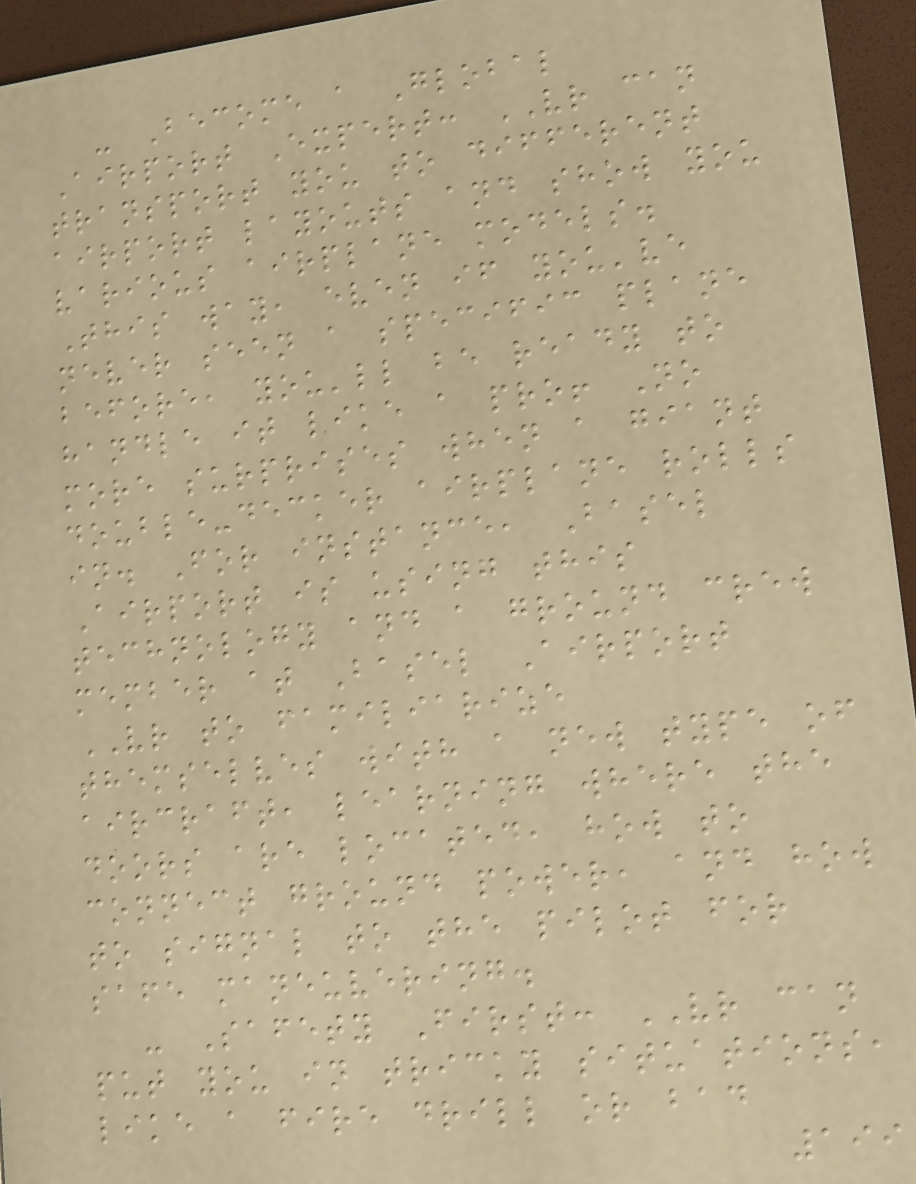- Become a Global
Airport Expert: VR can
transport you to different
airport layouts and show you
various airplane models.
This way, even if you've
never seen a specific plane
before, you'll be ready to
handle it like a pro! No
more surprises when a giant
double-decker airplane rolls
in. For instance, Basel
Airport is using this
technology and a ground crew
member at Basel Airport
VR to familiarize
themselves with a new type of
aircraft, learning where the
doors are located, how to
connect ground power, and how
to signal to the pilot for
safe maneuvering.
- Safety First: VR can
put you in tricky situations,
like a fire drill or bad
199
